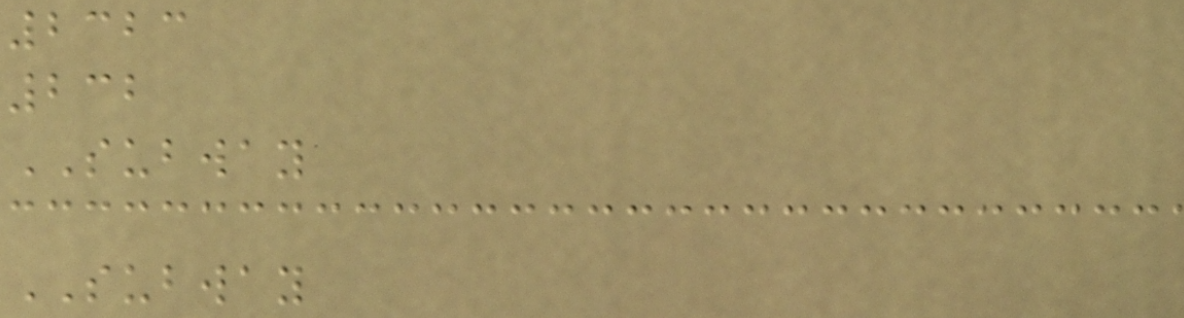2323
232
SUBWAY
SUBWAY
